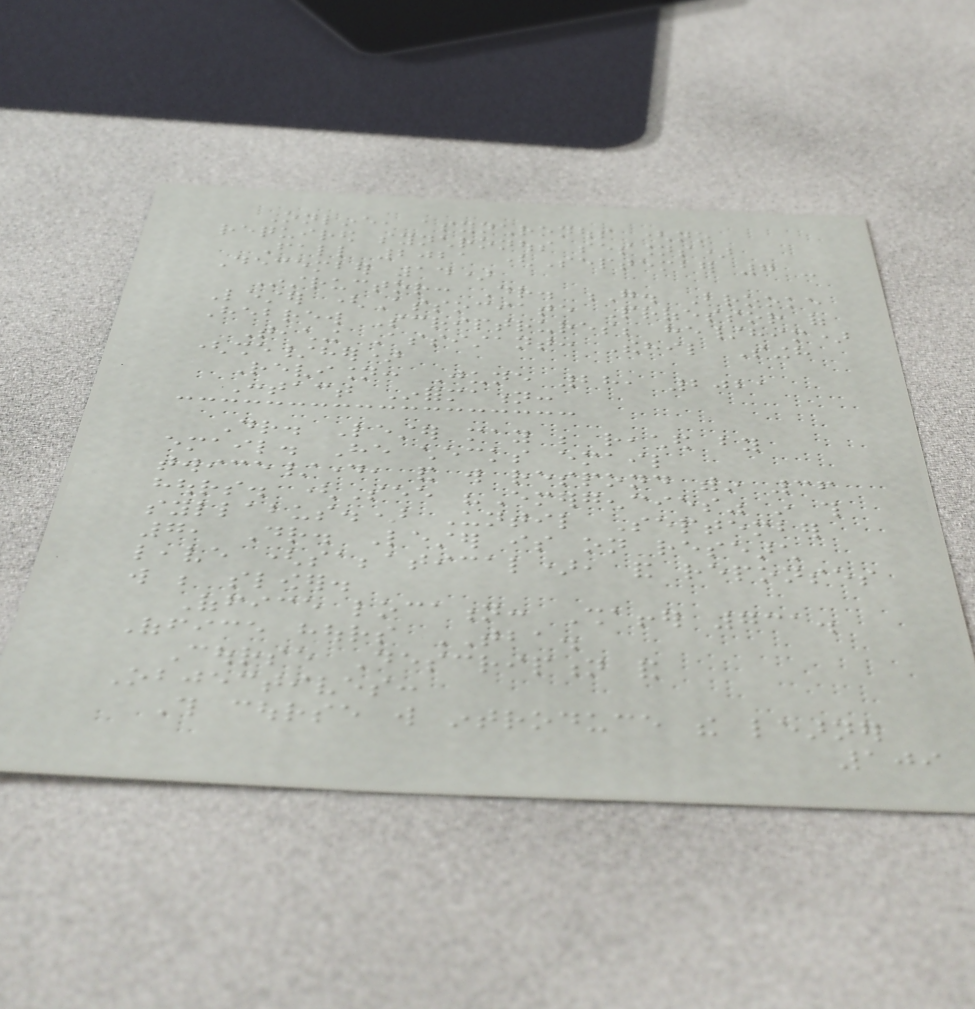Online, asynchronous (no
required synchronous sessions)
Fall 2021 (September 7 -
December 14)
Instructor: Dr. G. Brooke
Lester (Associate Professor of
Hebrew Scriptrures; he/him)
Teaching Assistant: Thehil Singh
(she/her)
Revision: June 28, 2021
Contact Information:
Dr. Lester may be reached by
email. He checks email
twice/day, and will respond within 36
hours. (See "Emergencies" in this
syllabus.) Until September
7, Dr. Lester is on research
leave (sabbatical), and reponses
will be slower.
Office location: Shaffer 731.
Office hours TBA.
Course Description and
Objectives:
This course will introduce the learner
109
